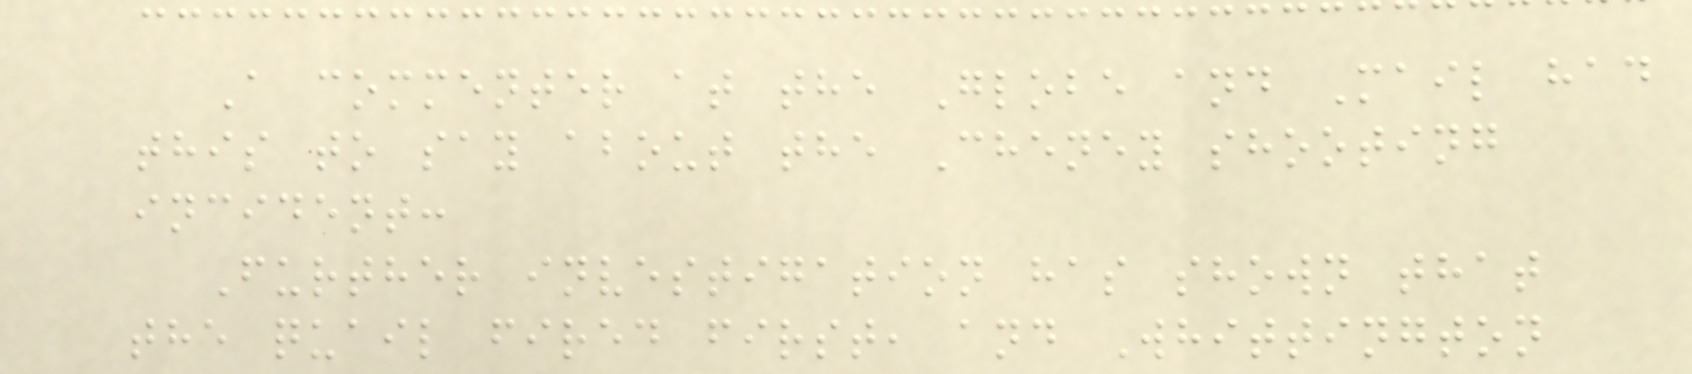A commenter at the Globe and Mail had
this to say about the Cheney shooting
incident:
Further investigation has shown that
the quail fired first, and Whittington
